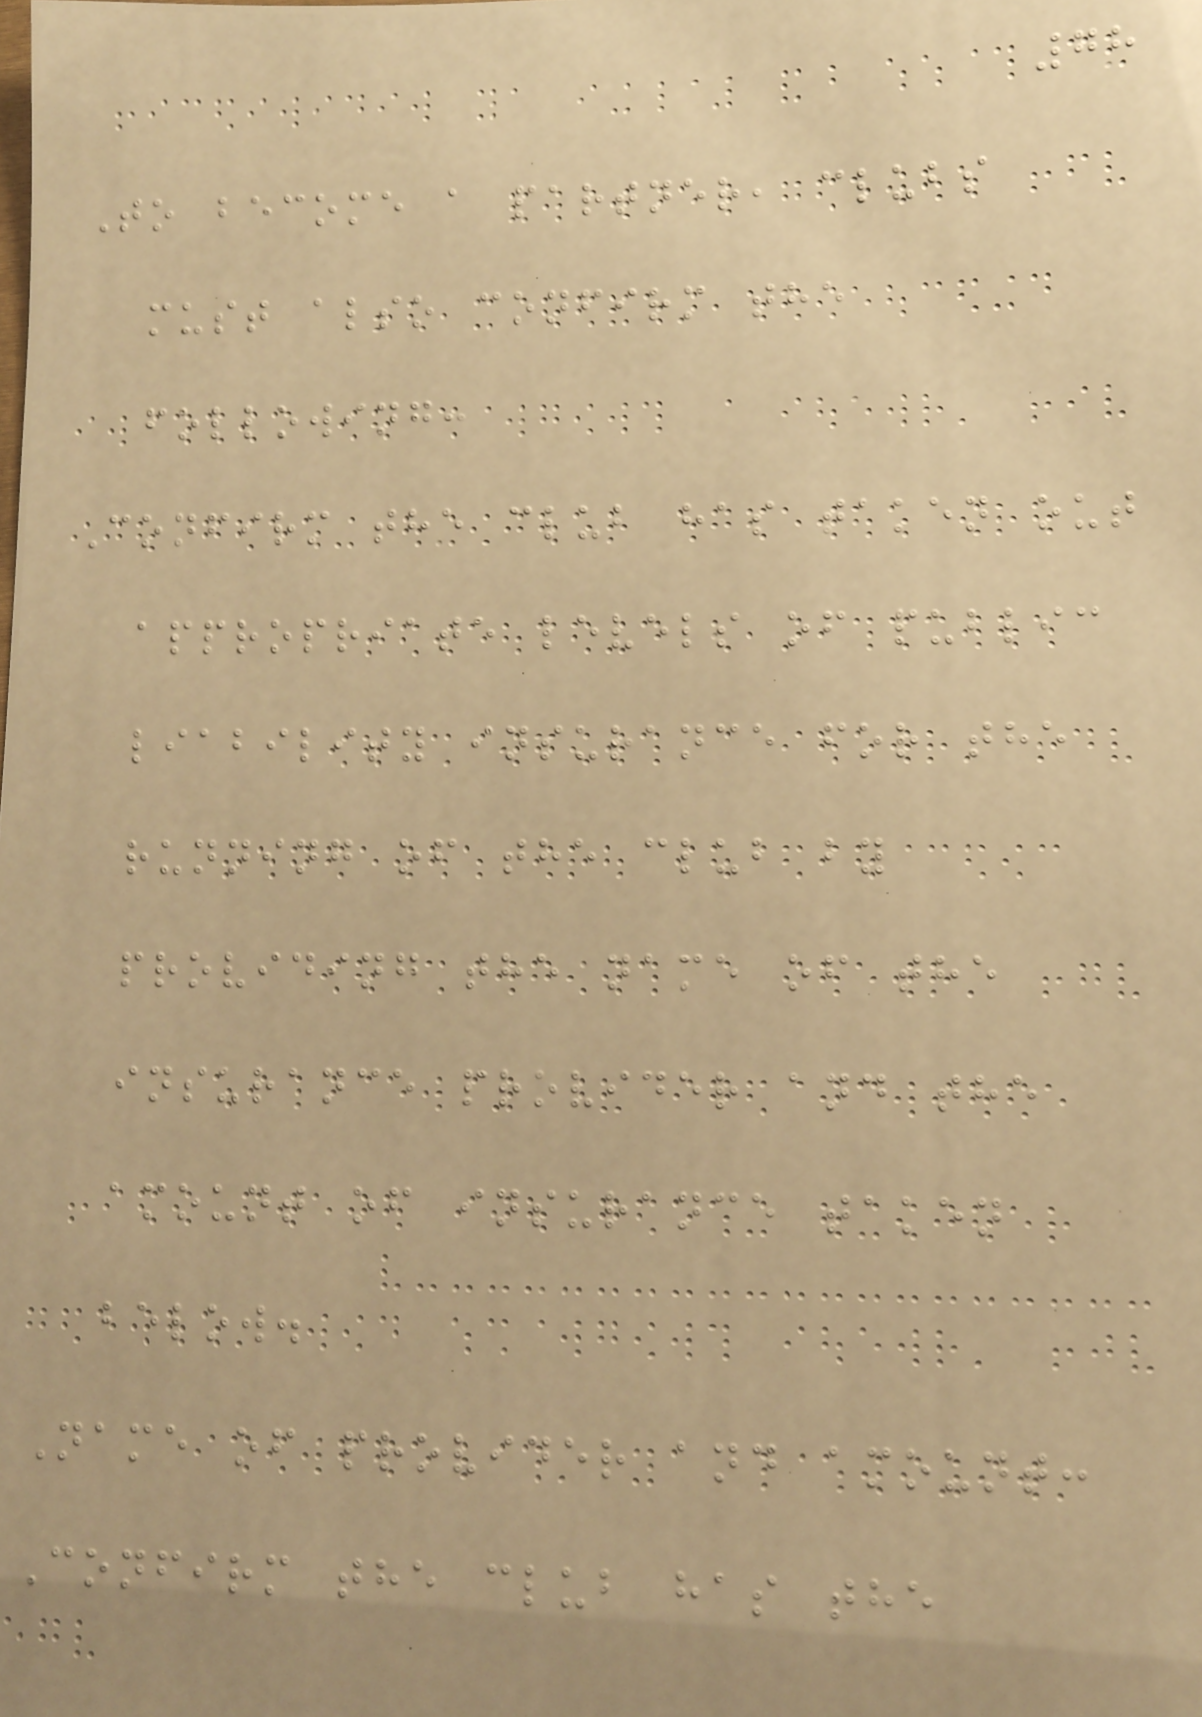78
To become a partner, clubs
must also confirm the
following:
Confirm the club has taken out
appropriate levels of public
liability insurance for the
running of the club by
providing the name of the
insurance provider and the
amount of insurance taken
below.
Name of provider and amount:
Confirm the club has the
